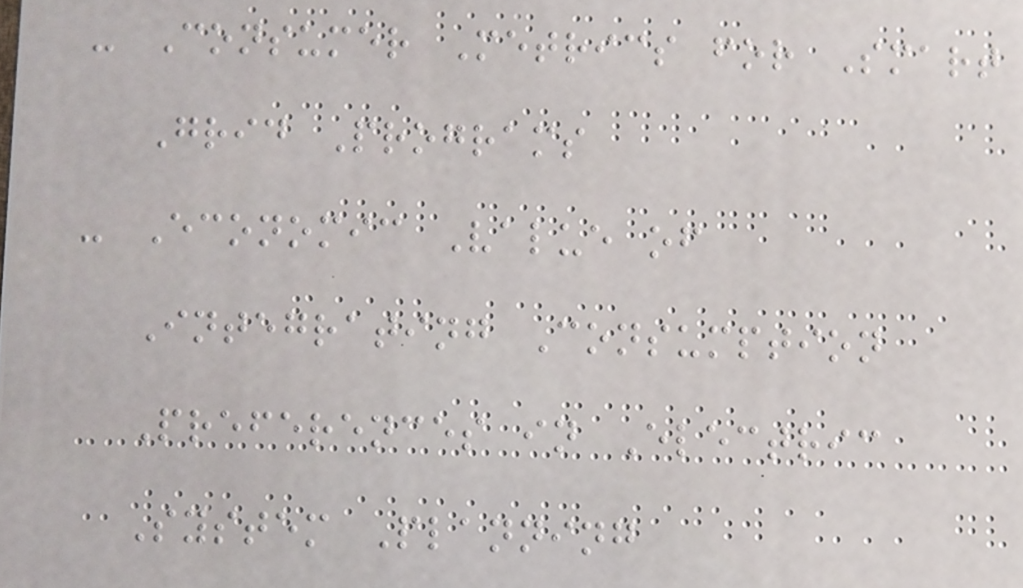- Consumer Metrics for Smart
Grid Programs
- Economic Value of
Integrating Consumption
Preferences in Electric
System Planning
